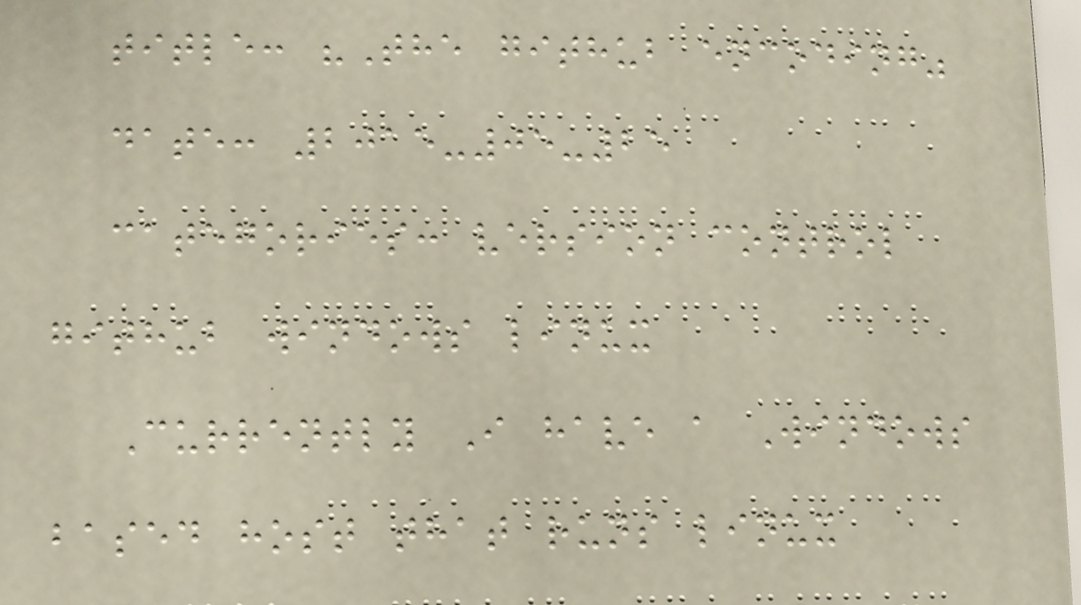title: "The github encoding"
date: 2015-05-25
categories: version control
github windows linux
Currently I have a Windows
based host that runs linux
